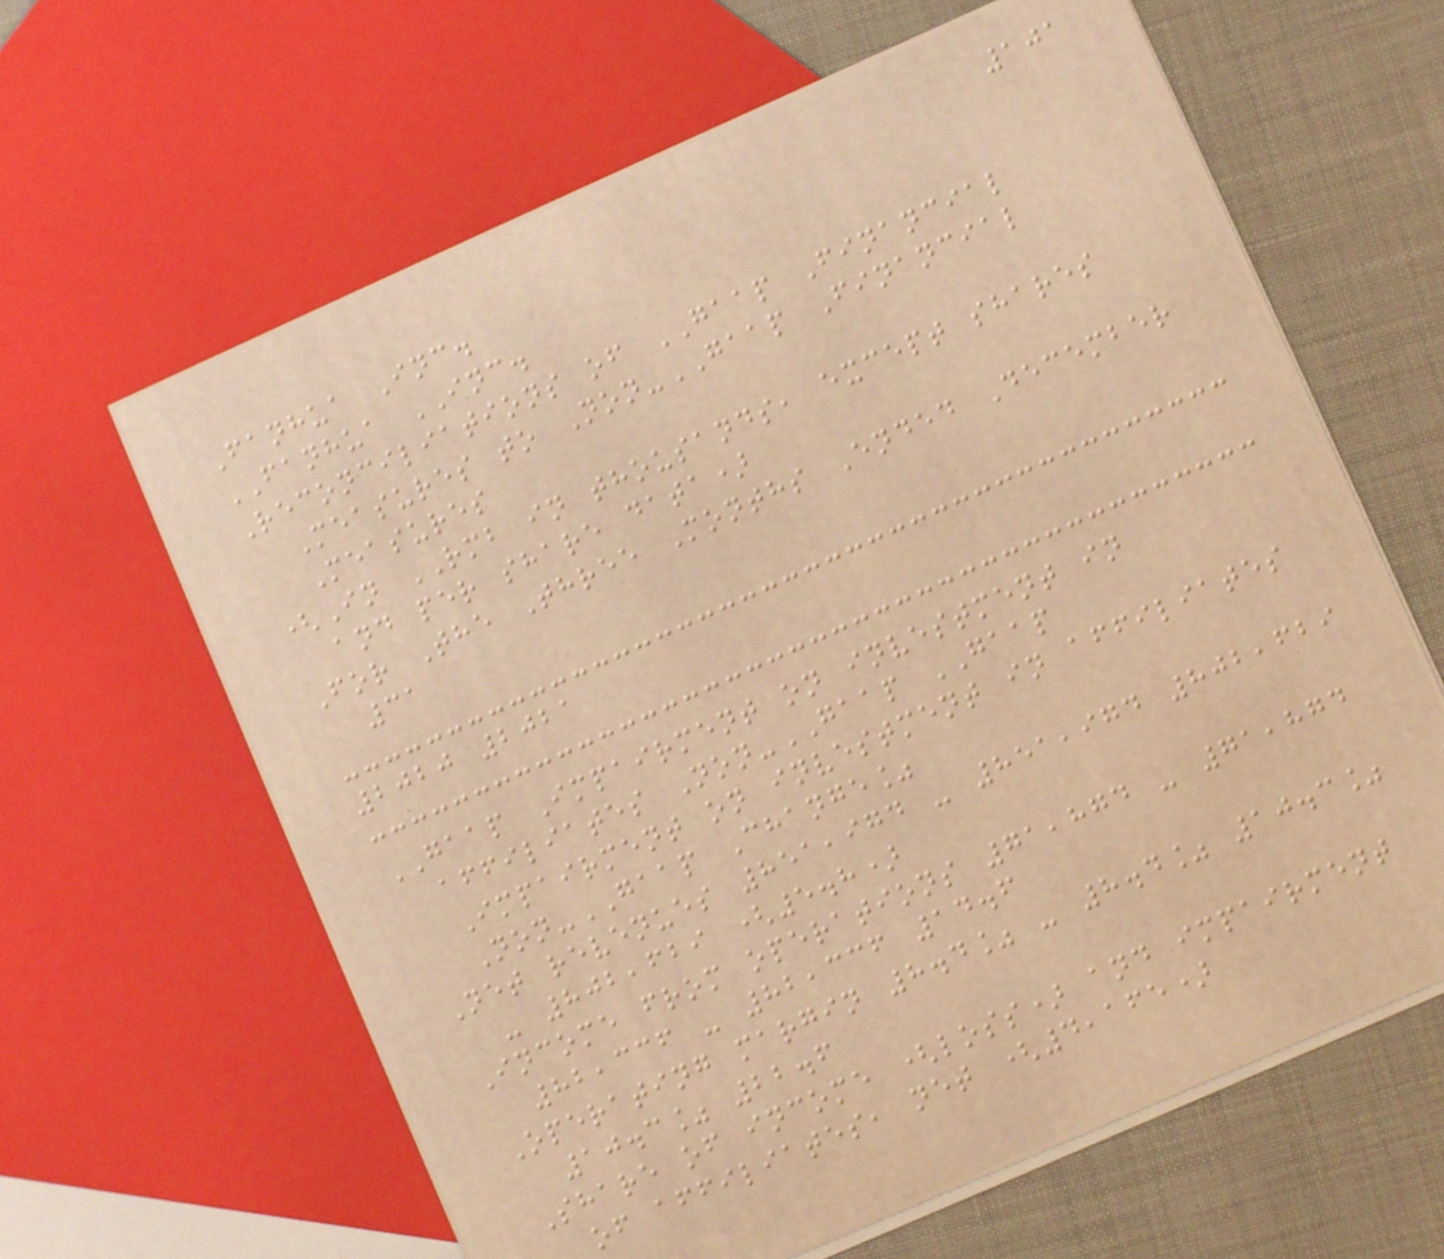101
Fanhua Inc.
FANHUA INC.
Reconciliations of GAAP Financial
Measures to Non-GAAP Financial
Measures
(In RMB in thousands, except shares
and per share data)
For The Three Months Ended December
31
2020 2021
GAAP Impairment on investment in
affiliates Non-GAAP GAAP
Impairment on investment in affiliates
Non-GAAP Change%
Net revenues 851,974 - 851,974 802,629
- 802,629 (5.8)
Income from operations 71,874 - 71,874
82,336 - 82,336 14.6
Operating margin 8.4% - 8.4% 10.3%
10.3% 22.6
Share of income (loss) and impairment
of affiliates, net (4,165)
